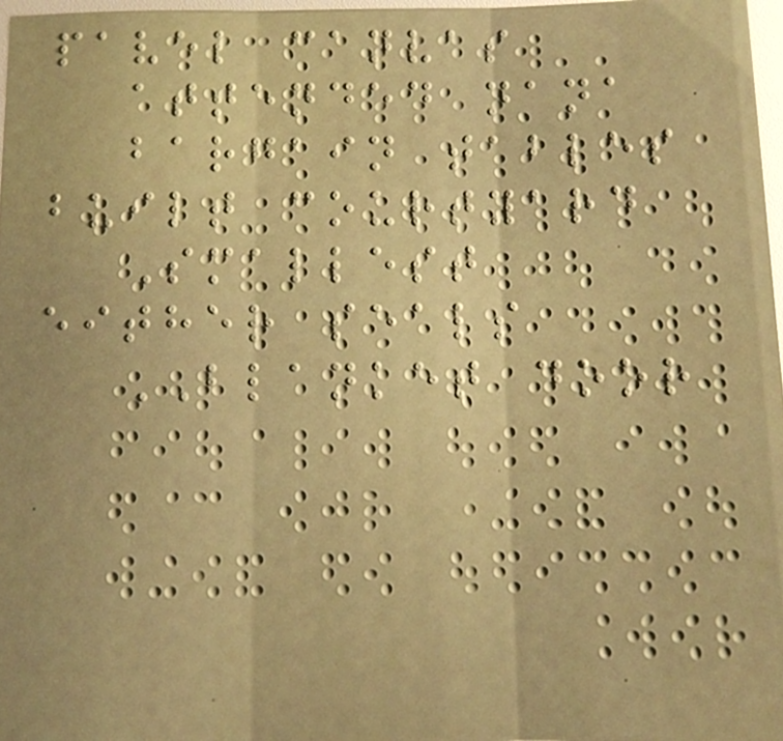pavel canvas
attended nana
bargain tables
built courtyard
Smallest
either seals
BLANKET door
